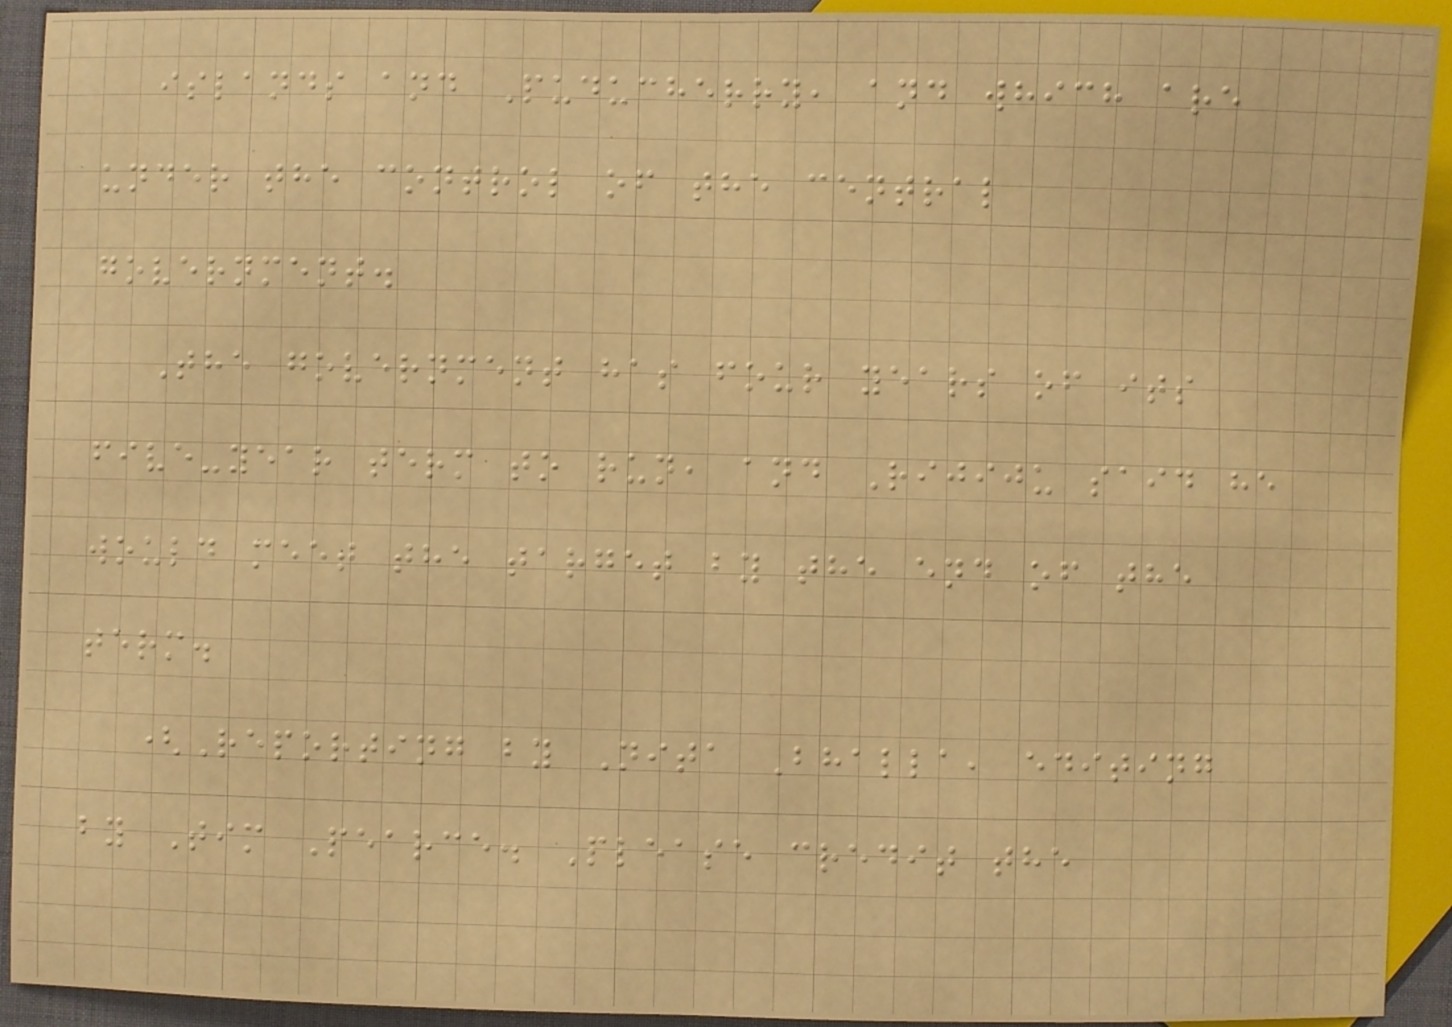islands and Puducherry, and which are
under the control of the central
government.
The government has four years of its
five-year term to run, and Rijiju said he
would meet the target by the end of the
term.
(Reporting by Nita Bhalla, editing
by Tim Pearce. Please credit the
